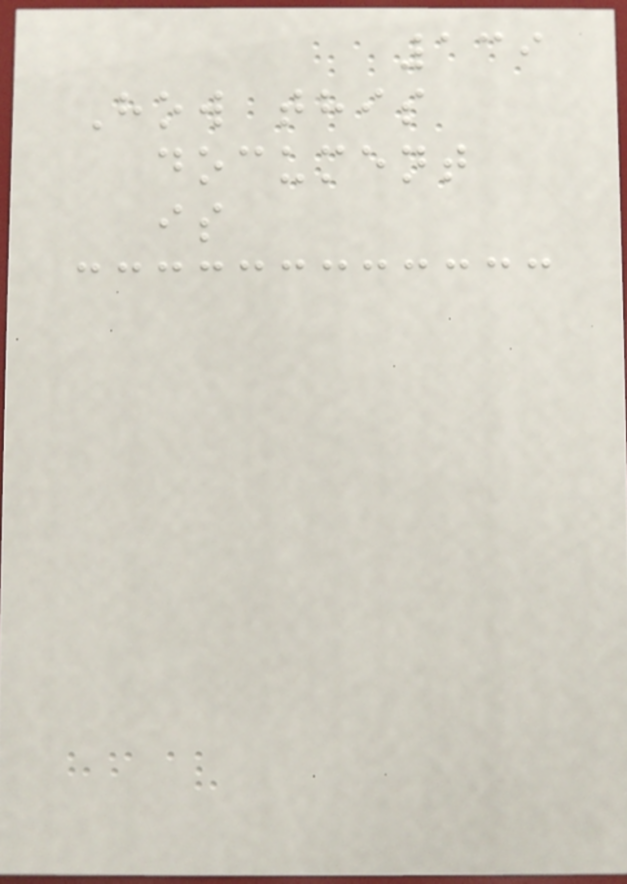139
How this
document
is
